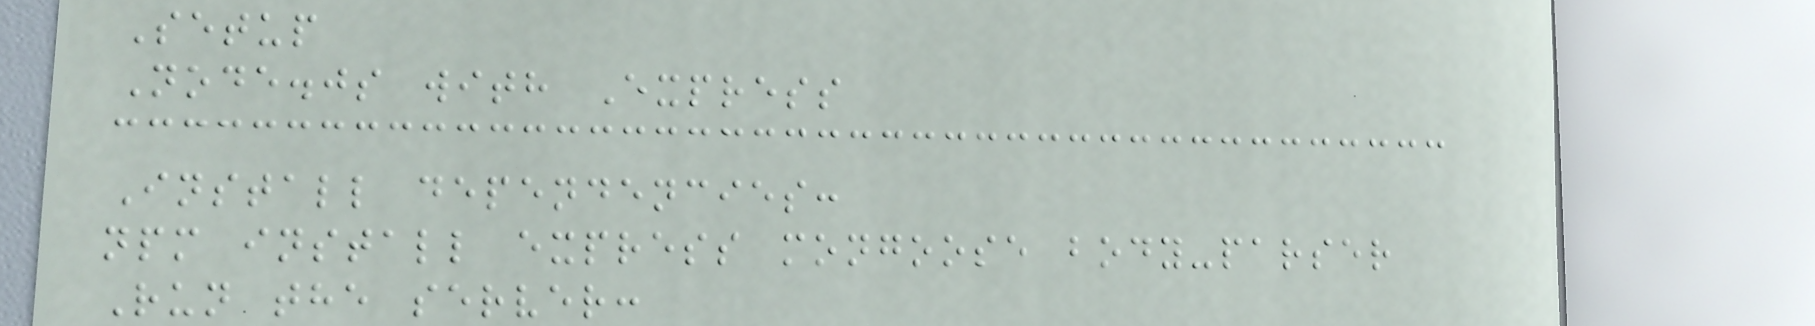Setup
Node.js with Express
Install dependencies:
npm install express mongoose body-parser
Run the server:
